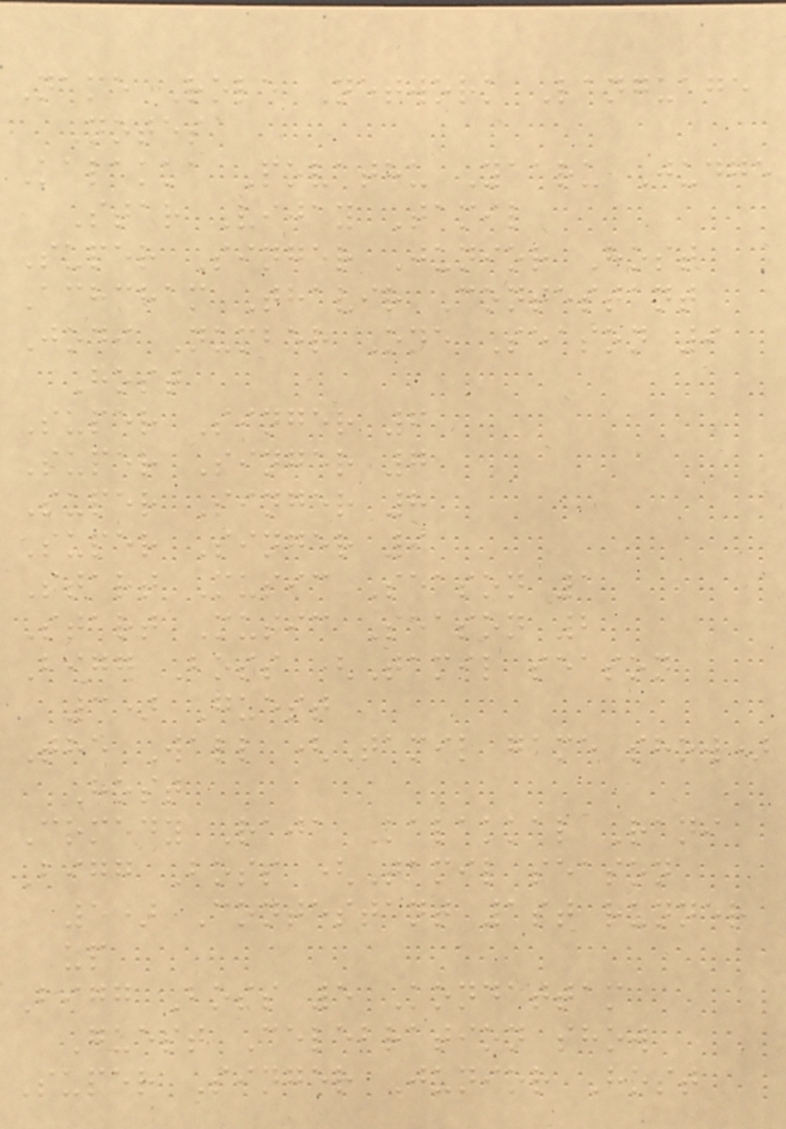Name Role Network Language
Notes
Kalakka Povathu Yaaru Judge
Star Vijay Tamil
Super Singer Junior Host
Achcham Thavir Contestant
Jodi Number One Season 9
Host
Super Singer 6
Super Singer 7
Super Singer 8
Super Singer 9
Start Music Season 1
Start Music Season 2
Bigg Boss (Tamil season
3) Guest
The Wall (Tamil game show)
Host
Comedy Raja Kalakkal Rani
Bigg Boss (Tamil season
5) Contestant 1st runner
up
Bigg Boss 5 Kondattam
Guest Celebration show
Super Singer Junior Host
